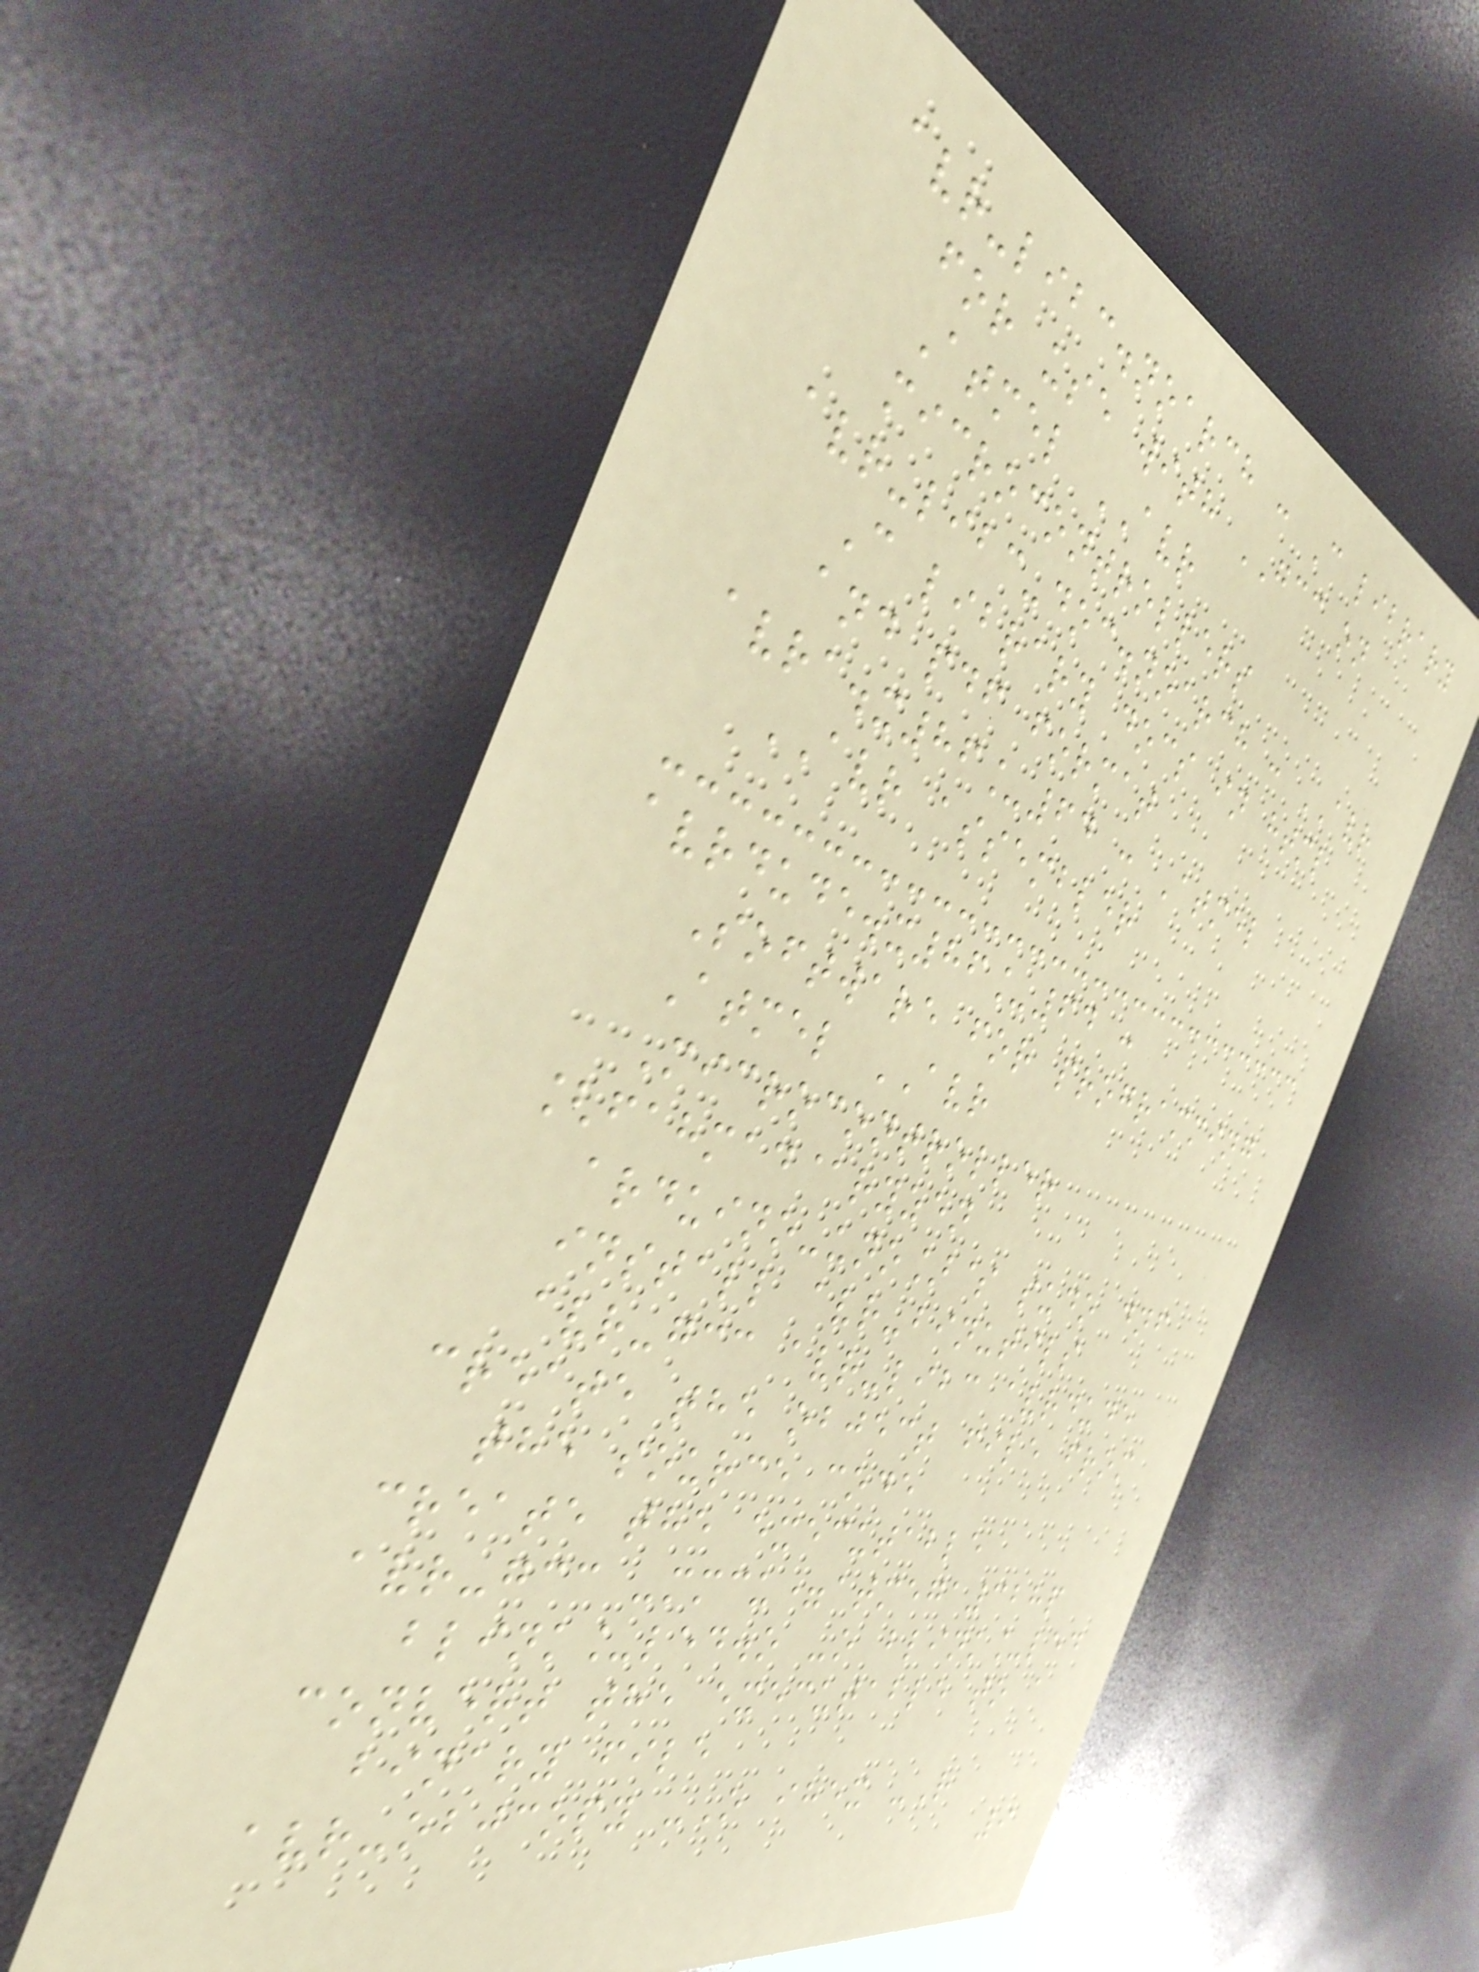avr-libc.noarch : C library
for use with GCC on
Atmel AVR
microcontrollers
avr-libc-doc.noarch : AVR
C library docs in html
and pdf format
avra.x86_64 : Atmel
AVR assembler
avrdude.x86_64 :
Software for programming
Atmel AVR
Microcontroller
[fahmad@ryzen
arduino-uno]$ sudo dnf
install avr-binutils
avr-gcc avr-libc avrdude
create the object file from
the source code
create the executable
avr-gcc -mmcu=atmega328p
blink_led.o -o blink_led
convert the executable to a
binary file
avr-objcopy -O ihex -R
9
